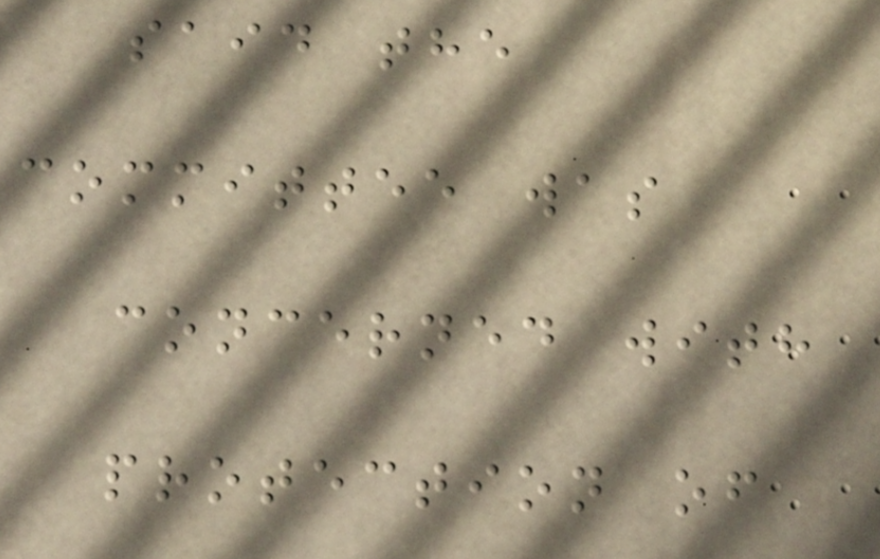said the
committee was
concerned with
protection of
